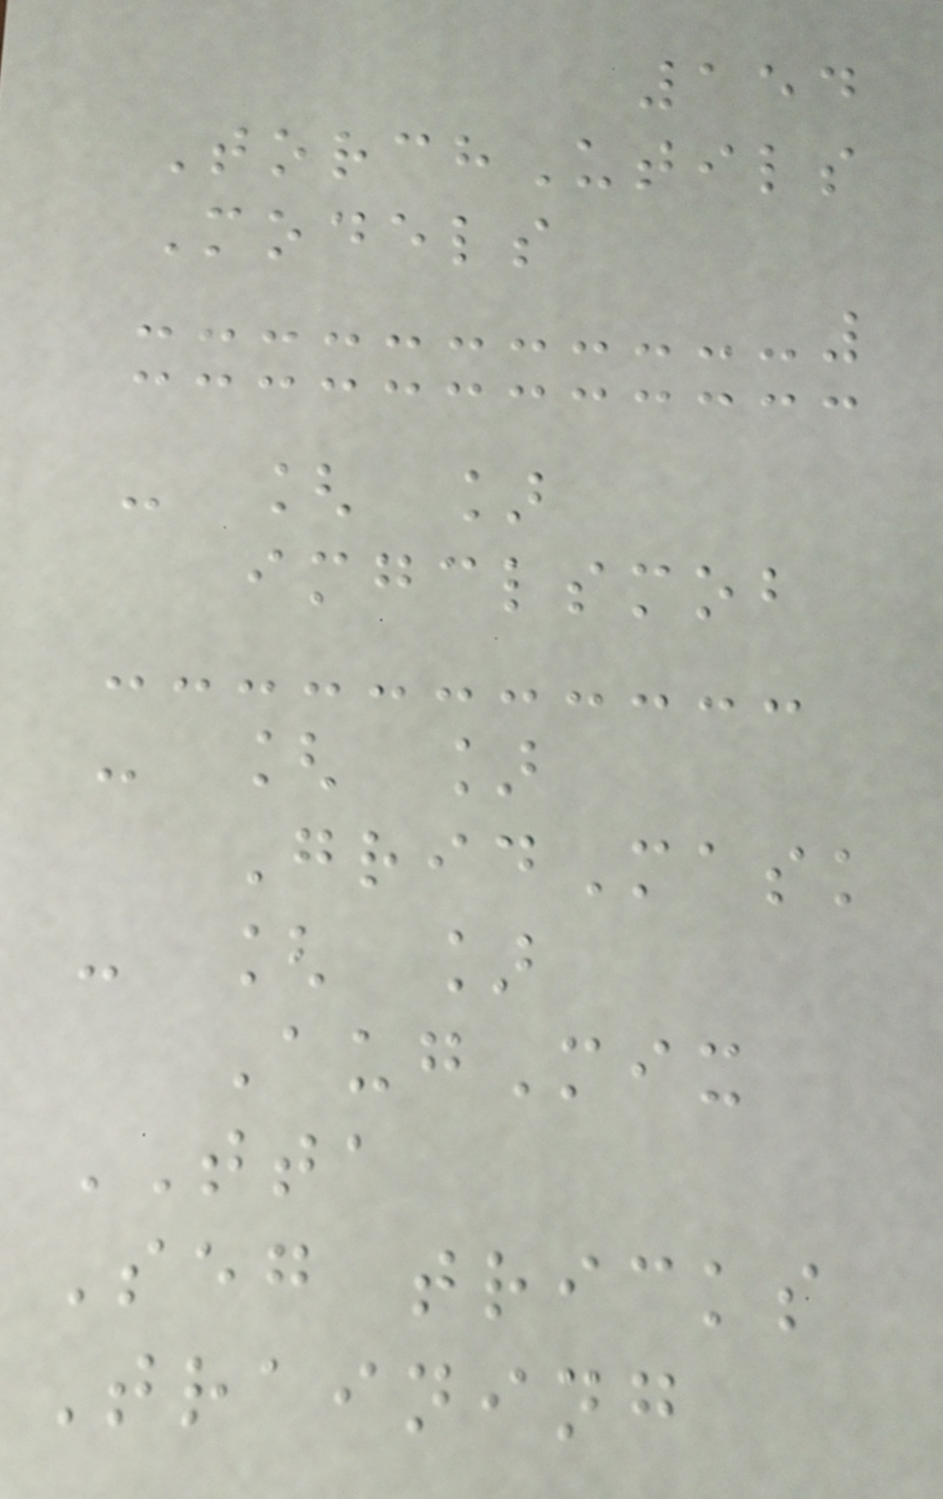154
TorchUtils
Models
- [ ]
imgclsmob
- [ ]
GridMask
- [ ]
AugMix
TTA
Seg tricks
Training
